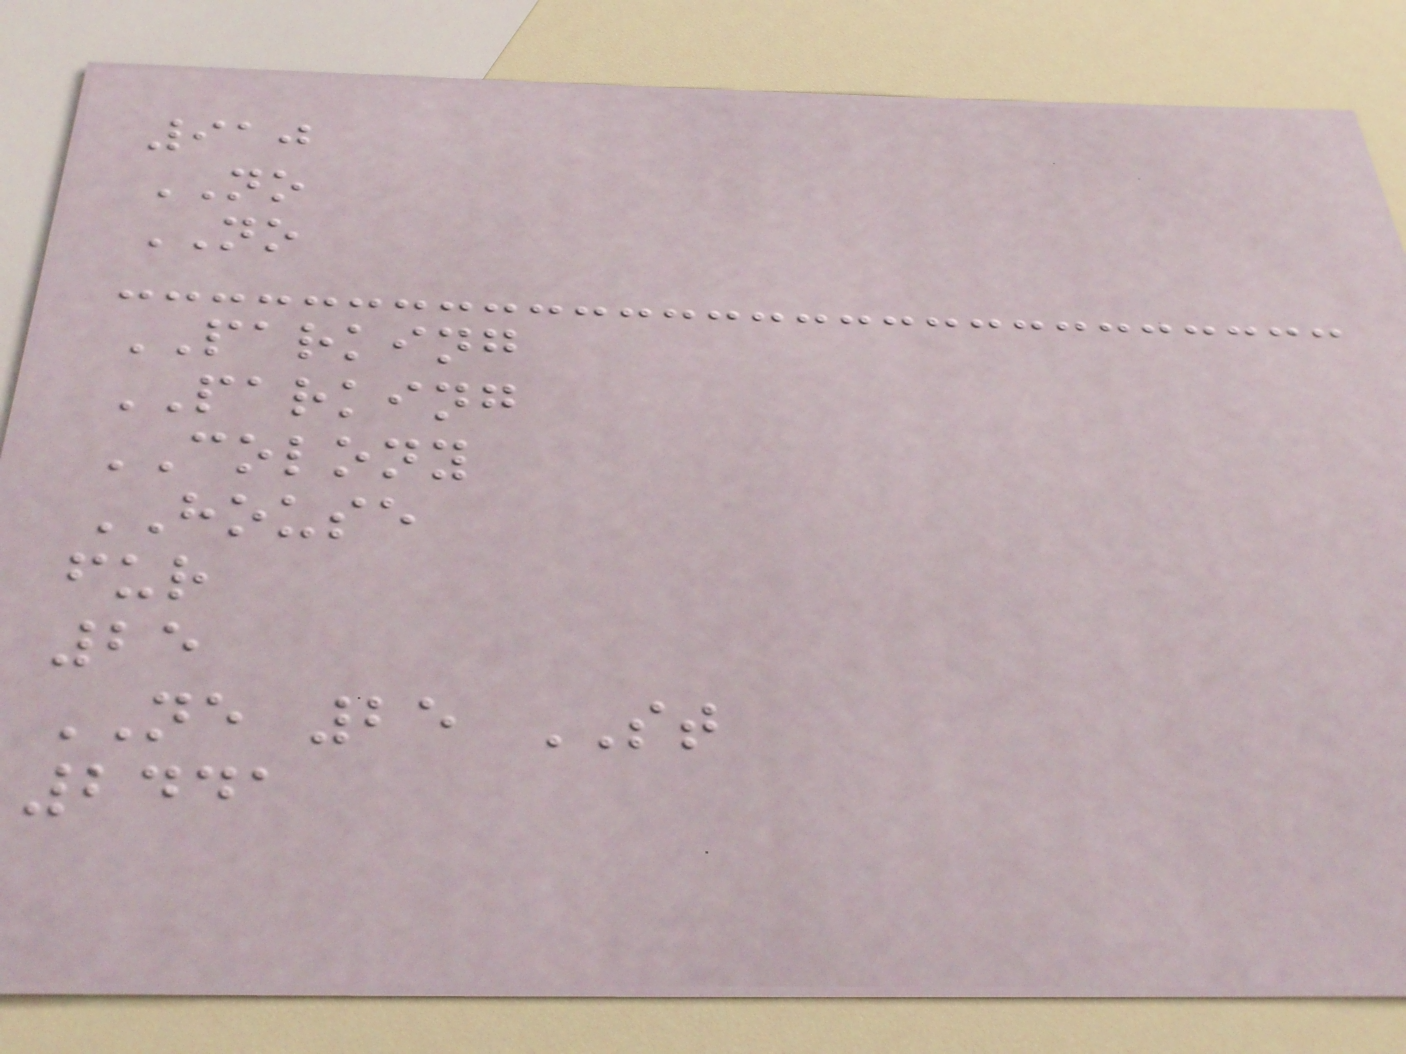910
NO
NO
PARKING
PARKING
COLONY
HOUSE
fur
25
NE 25 ST
2441
